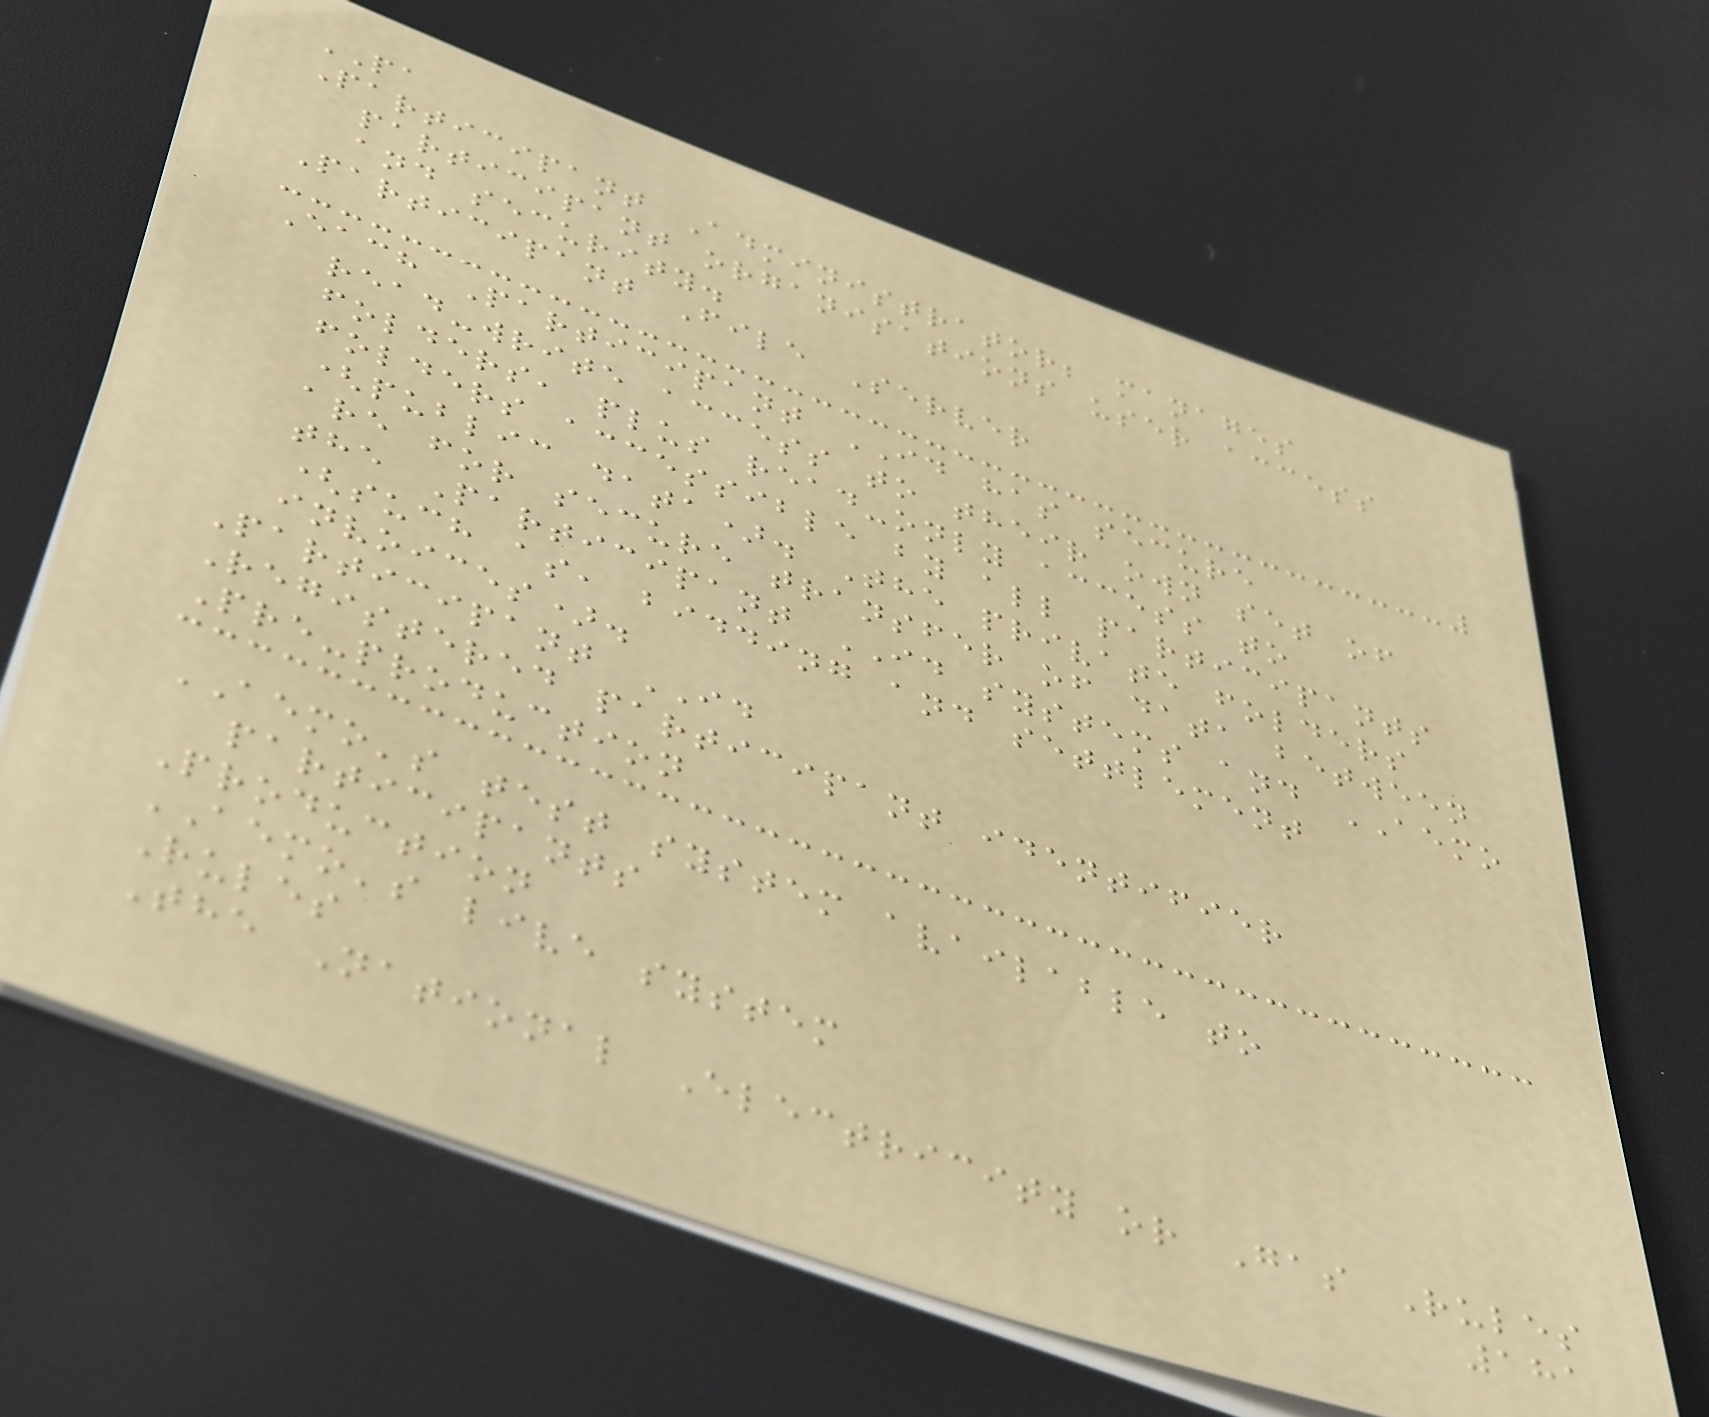PA
Participant Administrator; manages
participant organisations user access
and security.
Participant File Server
Each Participant ID has secure
read-write access to their own set of
folders, plus read-only access to
folders accessible by all participants
(public data). The private folders
are for secure transfer of data between
the Participant ID systems and AEMO
(such as, bidding and settlement
invoices).
Participant ID
Registered participant identifier
Pre-production
AEMO's test system available to
participants
Production
AEMO's live system
Rules
The National Electricity or Gas Rules
181
